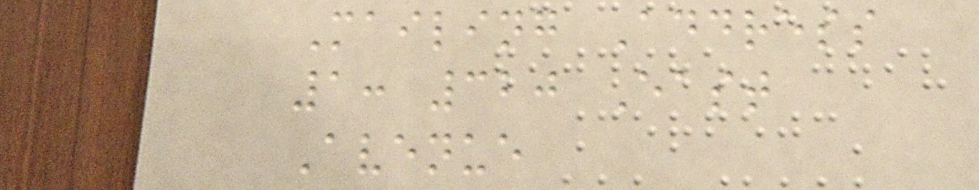Mailing Address
1: 320 East
Avenue
